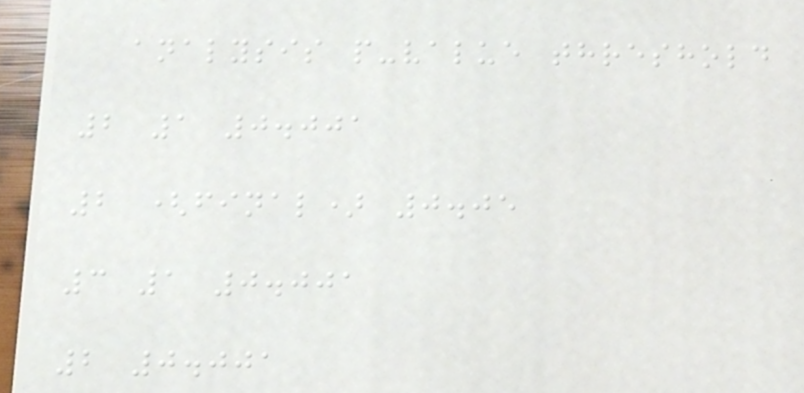analysis p-value threshold
2 1 0.001
2 (final) 0.05
3 1 0.001
2 0.001
